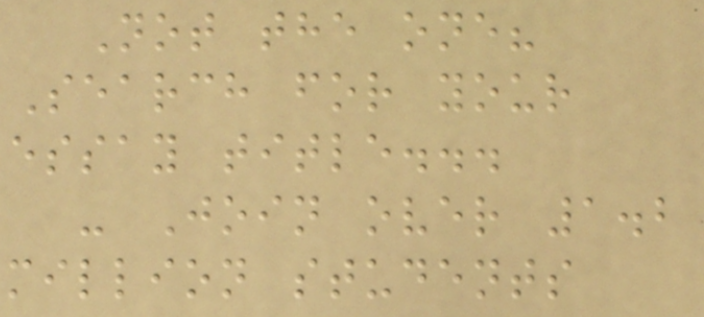Not the one?
Search for your
essay title...
- Join over 1.2
million students
